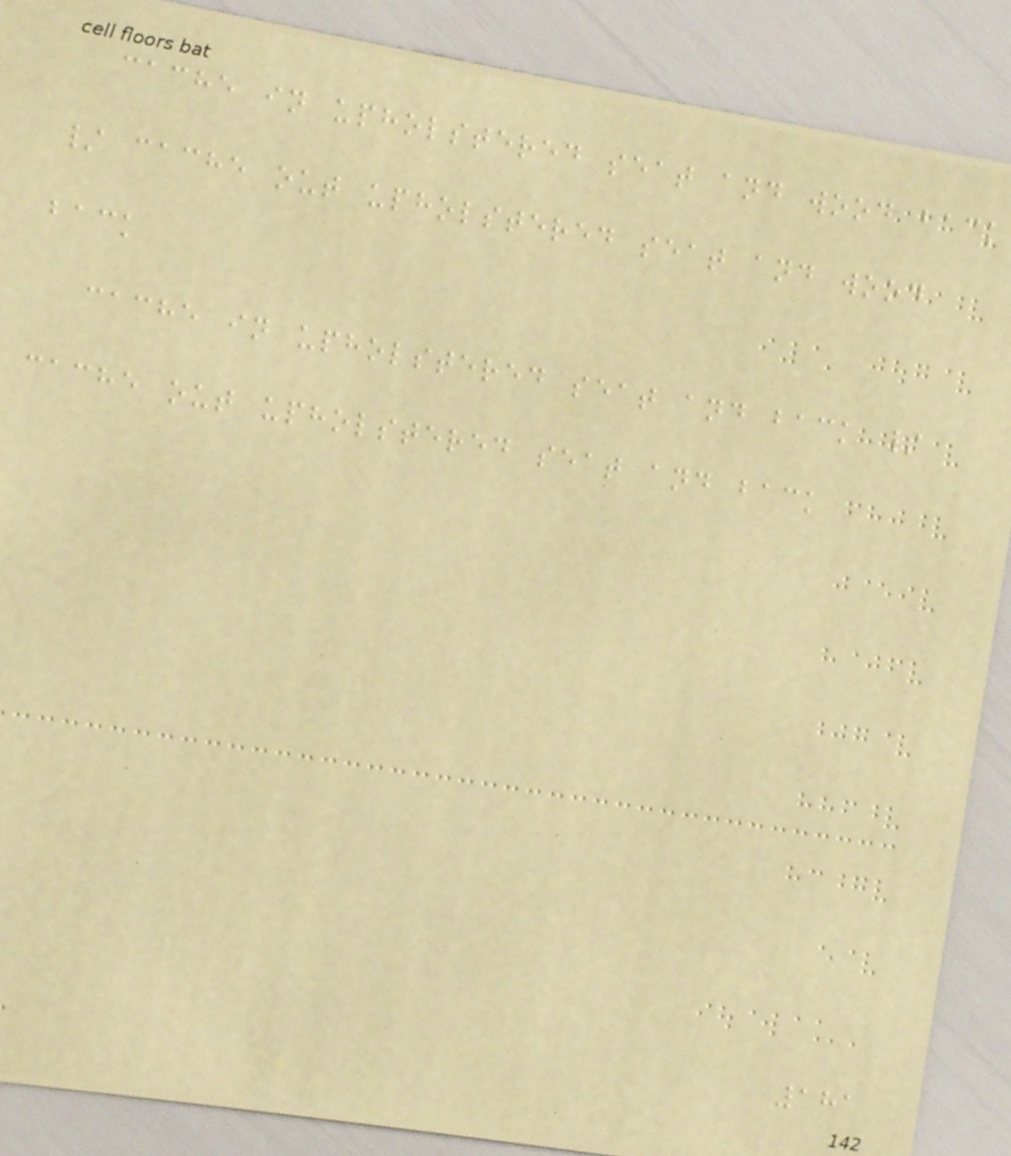cache in upholstered seat and wood back
/ cache out upholstered seat and wood
back
cache in upholstered seat and back /
cache out upholstered seat and back
181
